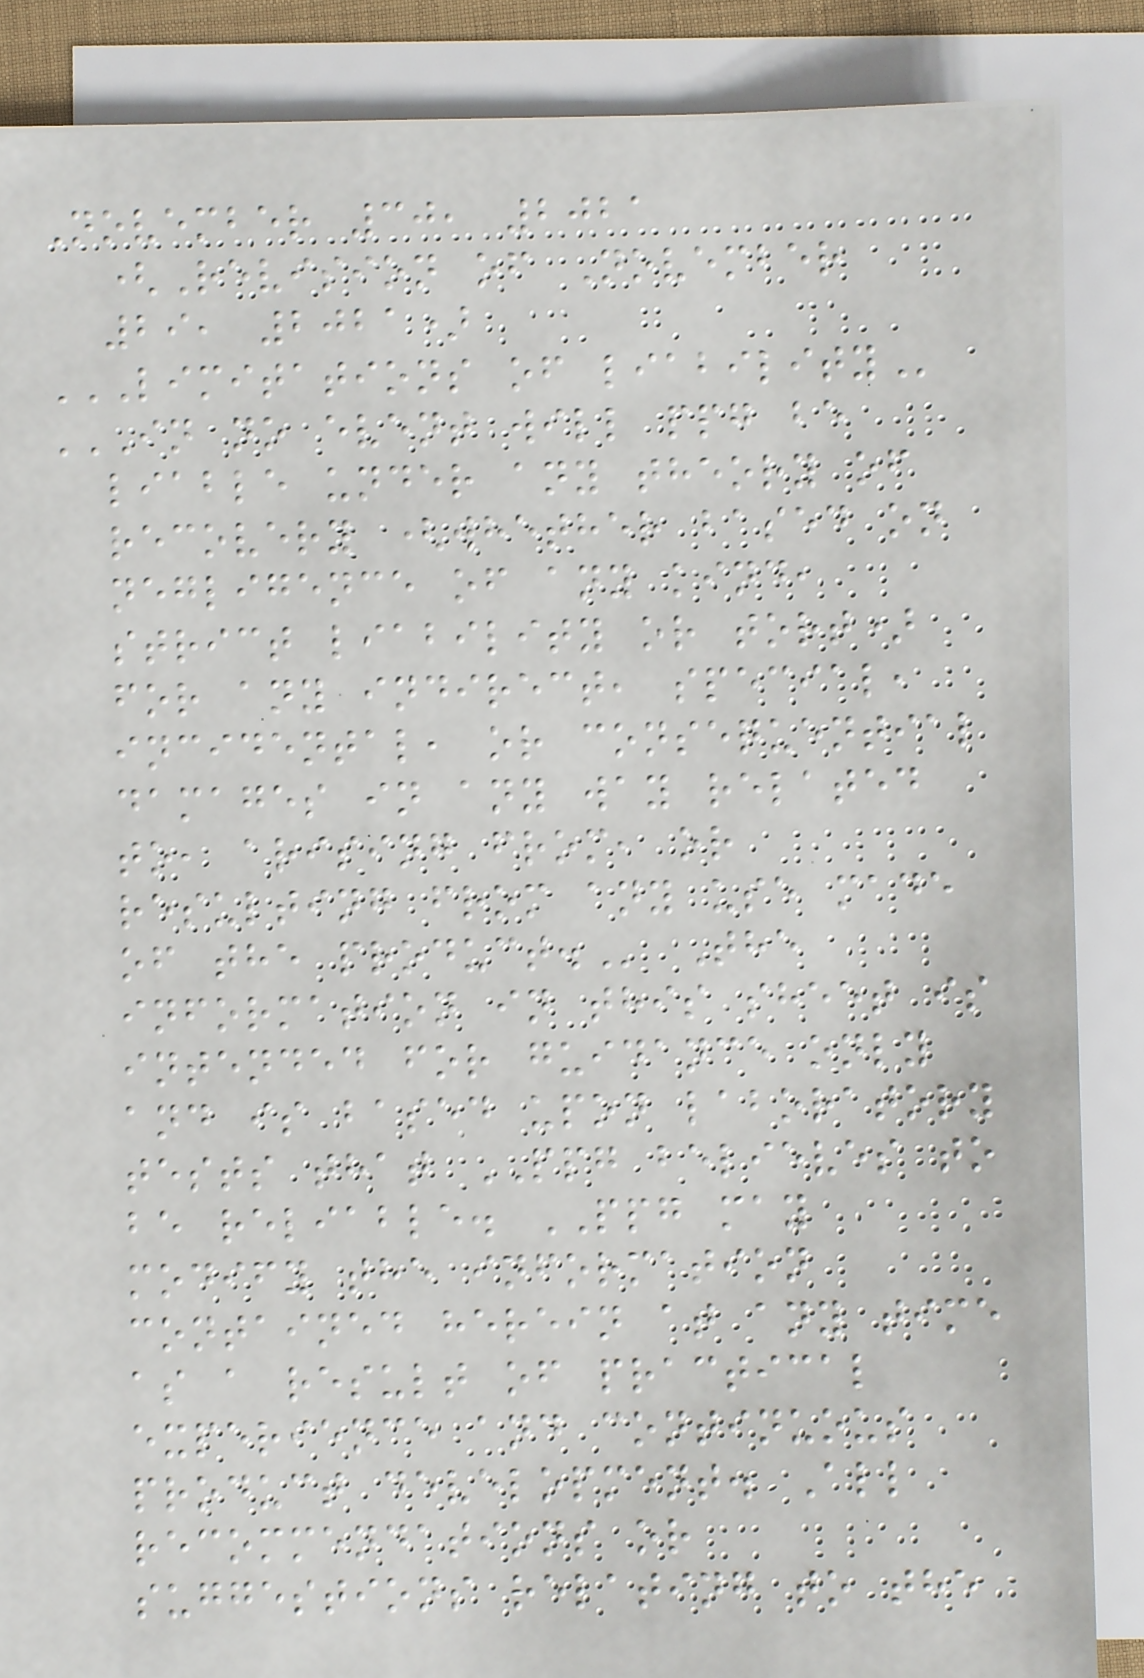November 30, 2021
(Revision of November
29, 2021)
LIMITATIONS OF LIABILITY
IN NO EVENT WILL PPG BE
LIABLE UNDER ANY THEORY OF
RECOVERY (WHETHER BASED ON
NEGLIGENCE OF ANY KIND,
STRICT LIABILITY OR TORT)
FOR ANY INDIRECT, SPECIAL,
INCIDENTAL, OR CONSEQUENTIAL
DAMAGES IN ANY WAY RELATED
TO, ARISING FROM, OR
RESULTING FROM ANY USE MADE
OF THE PRODUCT. The
information in this sheet is
intended for guidance only
and is based upon laboratory
tests that PPG believes to
be reliable. PPG may
modify the information
contained herein at any time
as a result of practical
experience and continuous
product development. All
recommendations or
suggestions relating to the
